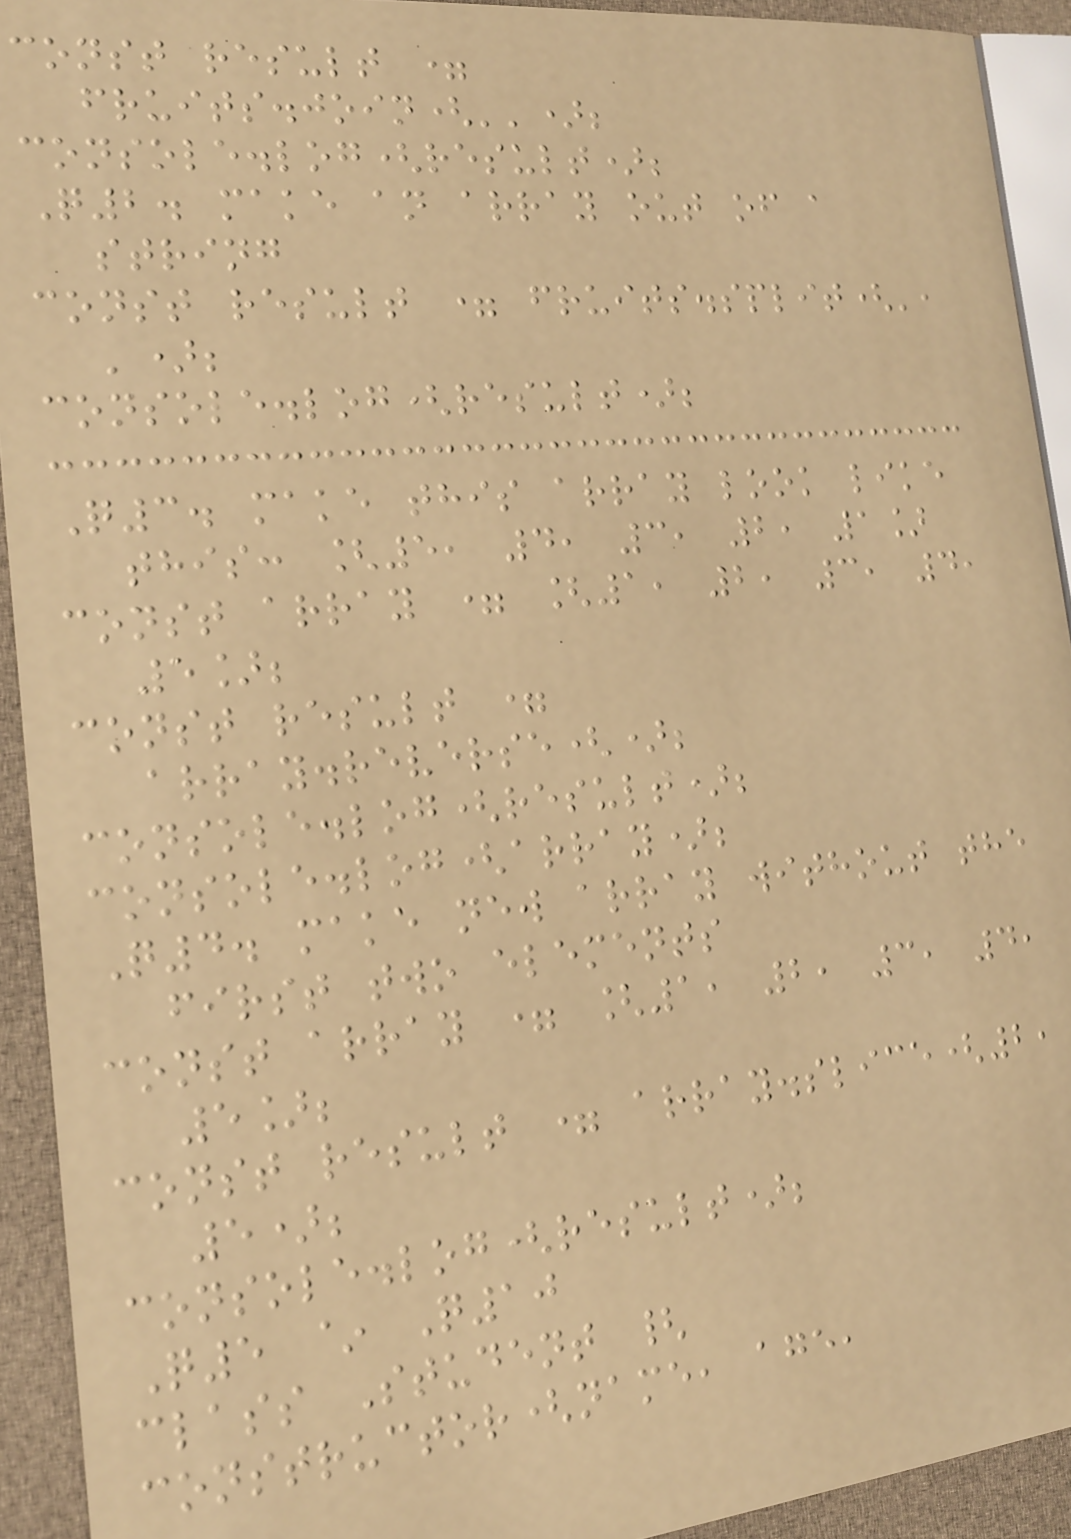const result =
fruits.join('');
console.log(result);
Q2. make an array out of a
string
const result = fruits.split(',
');
console.log(result);
Q3. make this array look like
this: [5, 4, 3, 2, 1]
const array = [1, 2, 3, 4,
5];
const result =
array.reverse();
console.log(result);
console.log(array);
Q4. make new array without the
first two elements
const array = [1, 2, 3, 4,
5];
const result = array.slice(2,
5);
console.log(result);
Q5 ~ Q10
class Student {
constructor(name, age,
